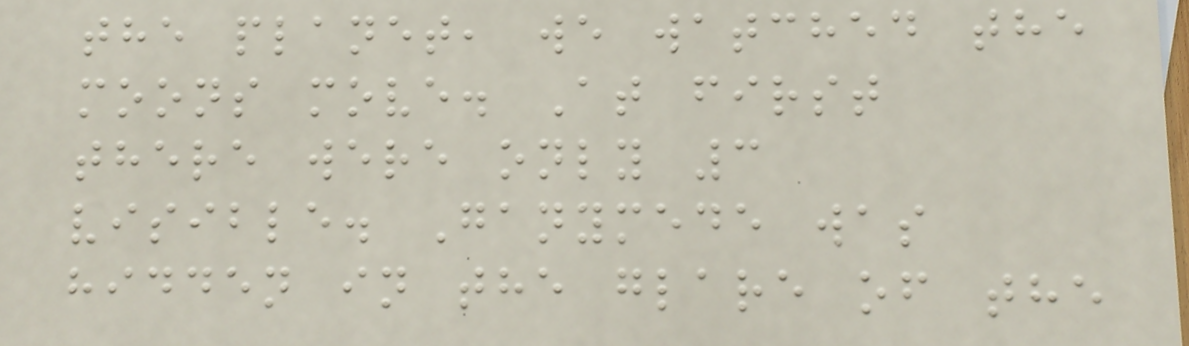the planet, we watched the
moons move. At first
there were only 3
visible. Ganymede was
hidden in the glare of the
